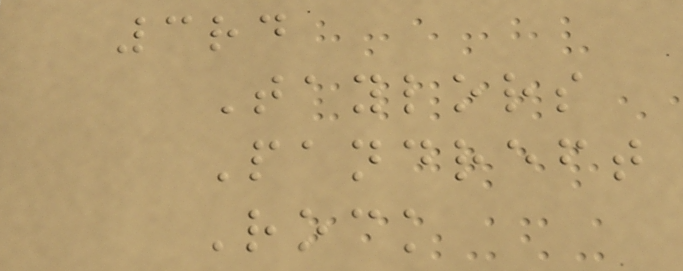3rd
Taylors
Pandreft
Rock
